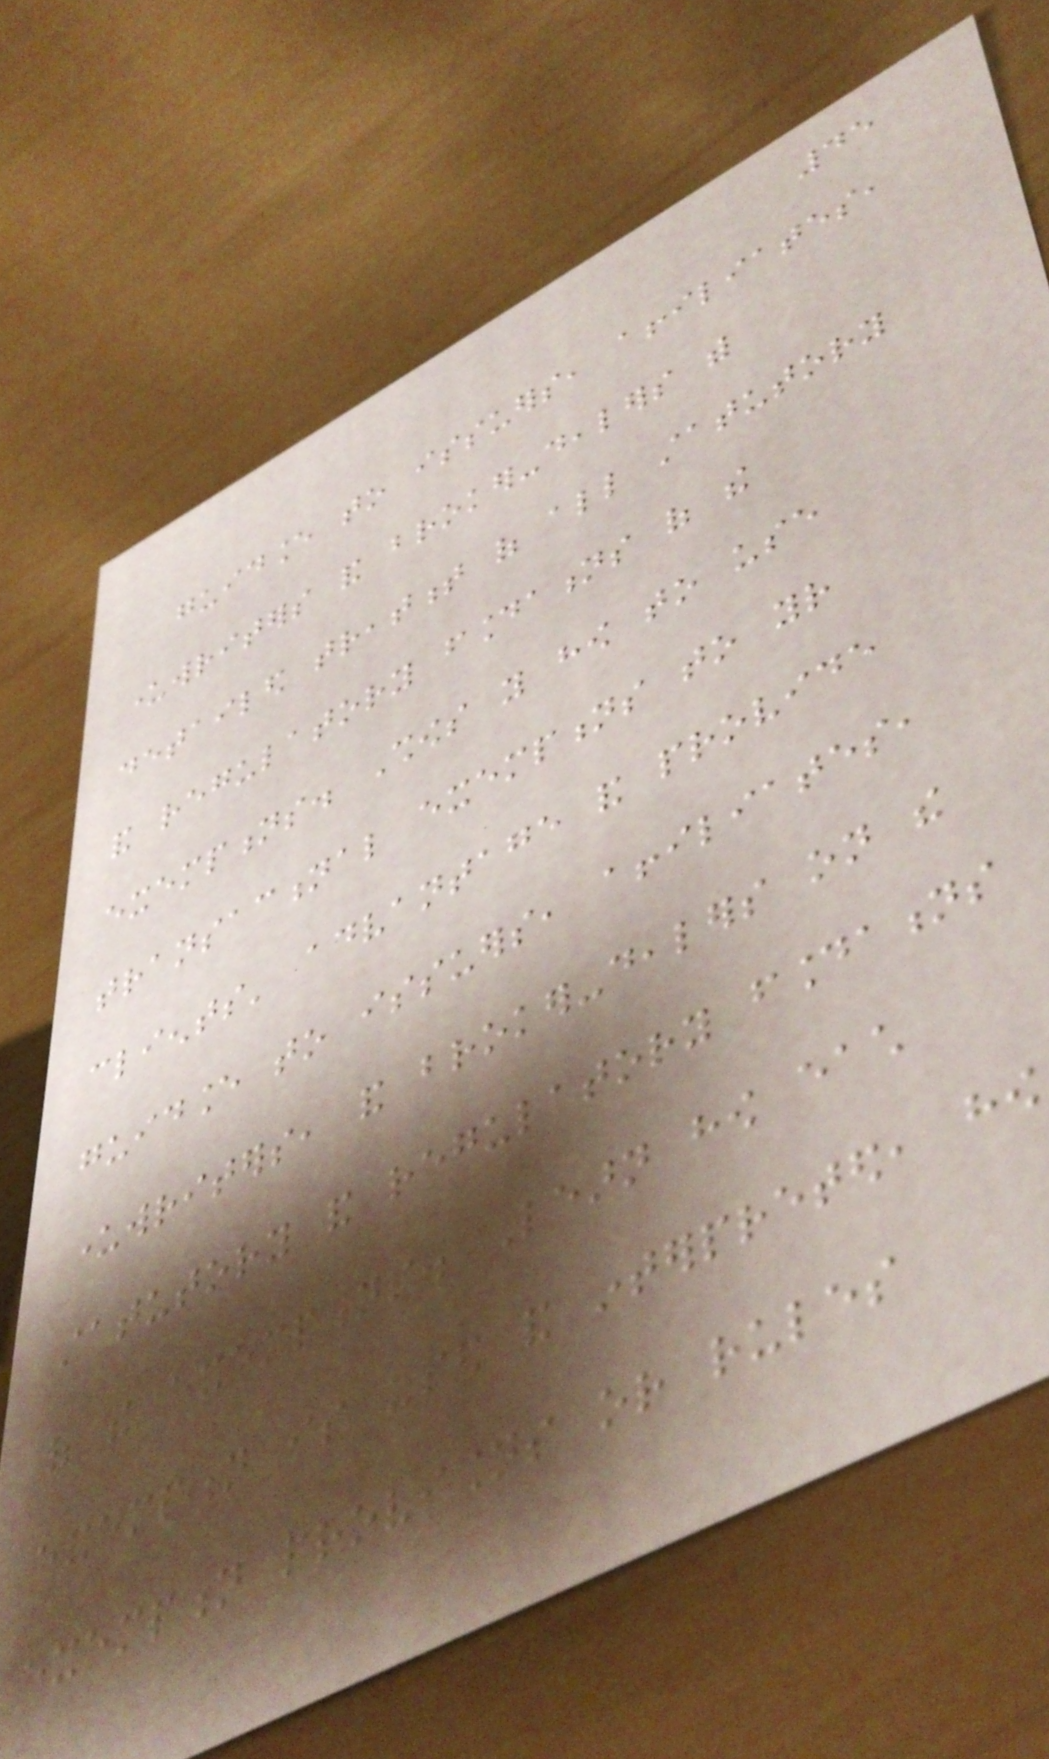45
guidance to issuers, affiliates,
underwriters and broker-dealers with
detailed treatment of all statutory
and regulatory foundations of the
exemptions. Shows you how to use
transactional exemptions to your
clients' advantage and provide
guidance to issuers, affiliates,
underwriters, and broker-dealers on the
statutory and regulatory foundations
of the exemptions. Learn how each
exemption is used and interpreted, how
exemption provisions or rules
